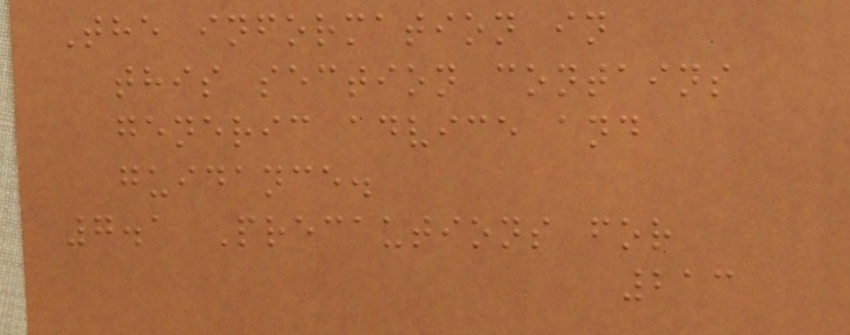The information in
this section contains
generic advice and
guidance.
7.1 Precautions for
213
